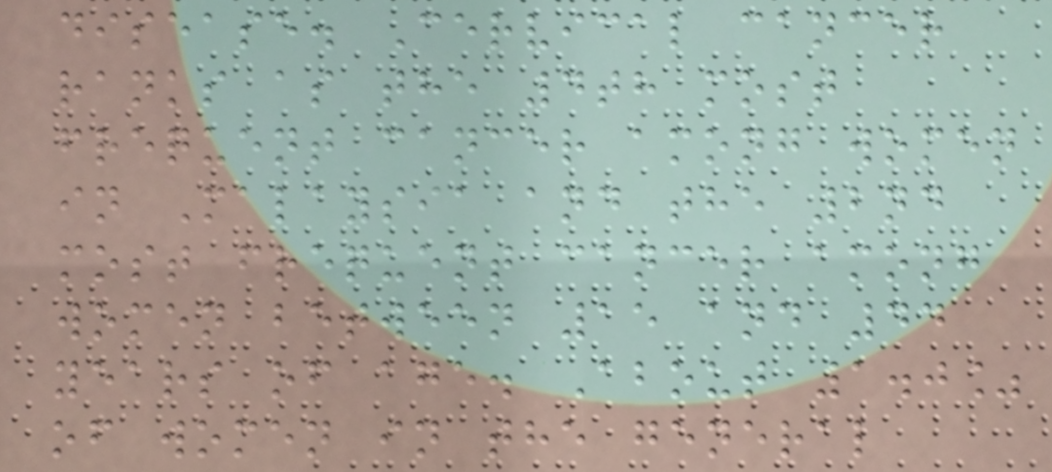disease. Cervical cancer
ranks as the 4th most
frequent cancer among women
in Malaysia and the 2nd
most frequent cancer among
women between 15 and 44
years of age. About 1.0%
of women in the general
